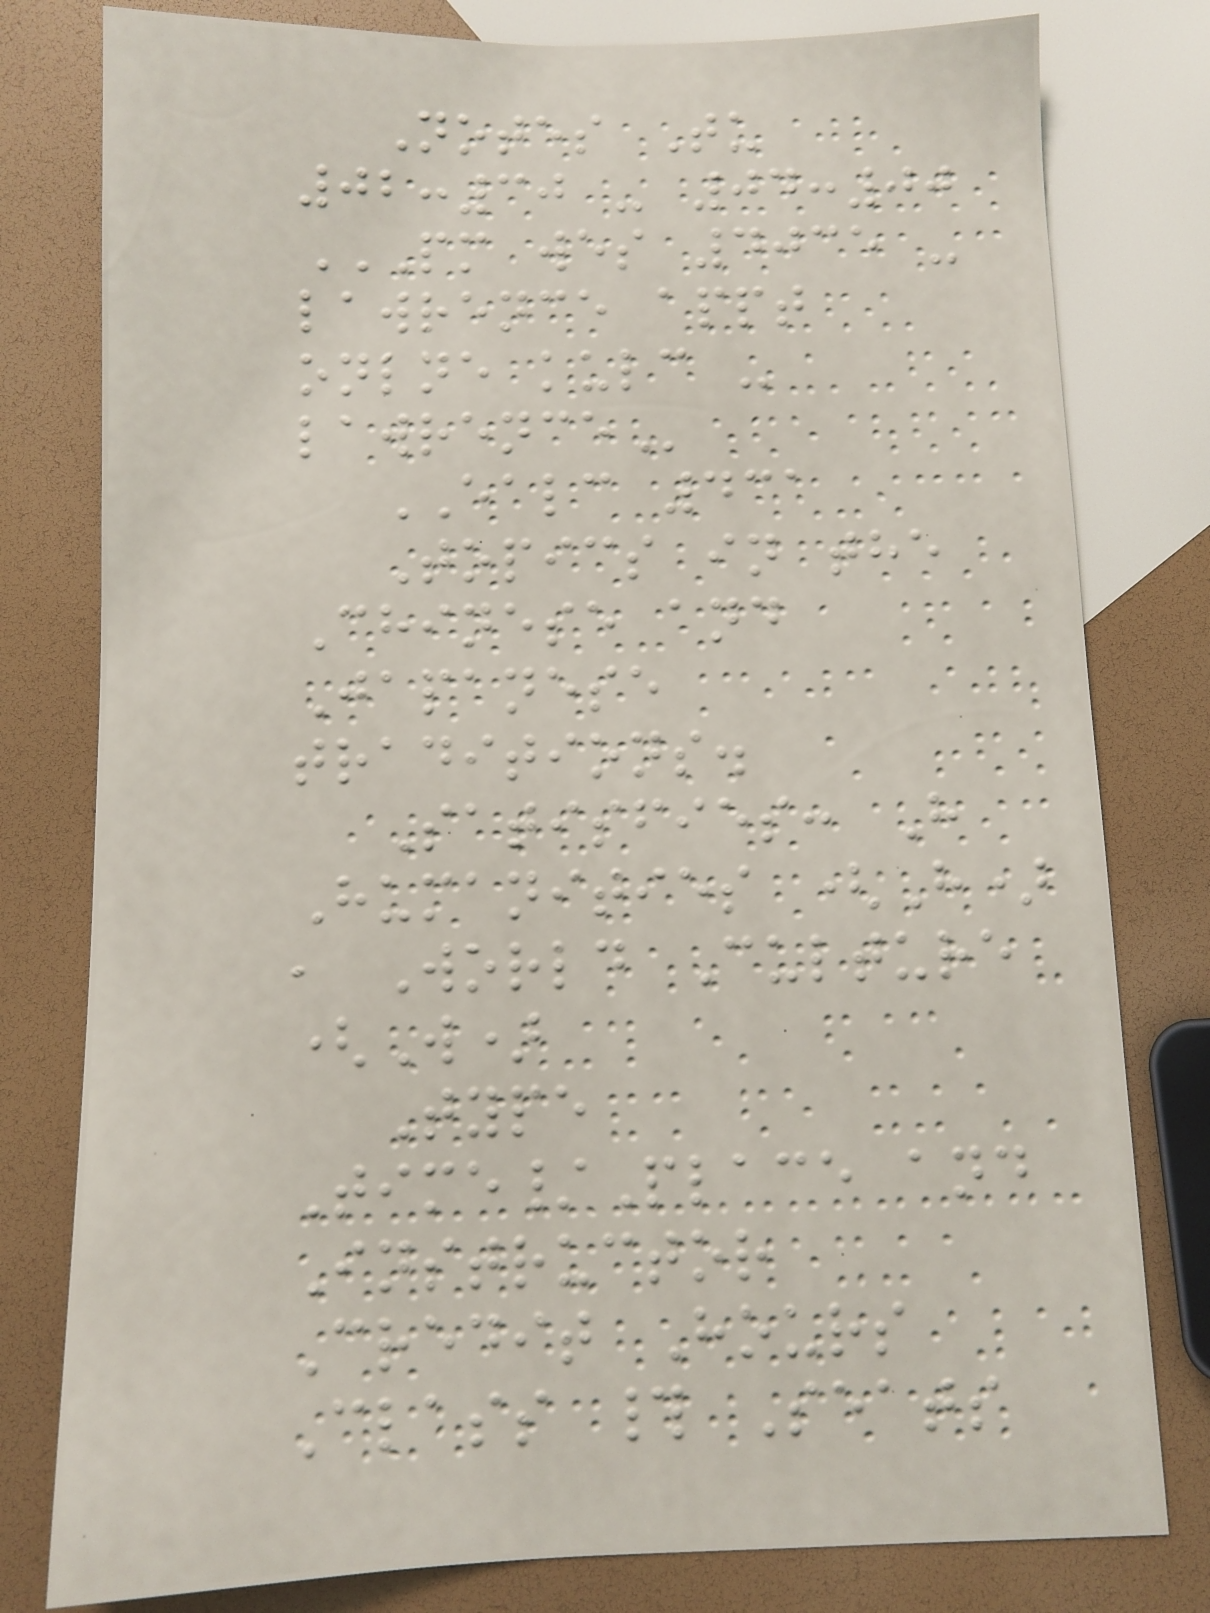Notes Tu
02:30 - 04:00
PM WES 4035 -
LAWRENCE APPT
ONLNE KULC -
LAWRENCE
EALC 431
Topics in the
Chinese and
Japanese
traditions.
Satisfies: H
Humanities (H)
, World Culture
(W)
Type
Time/Place and
Instructor
Credit Hours
Class # Seats
